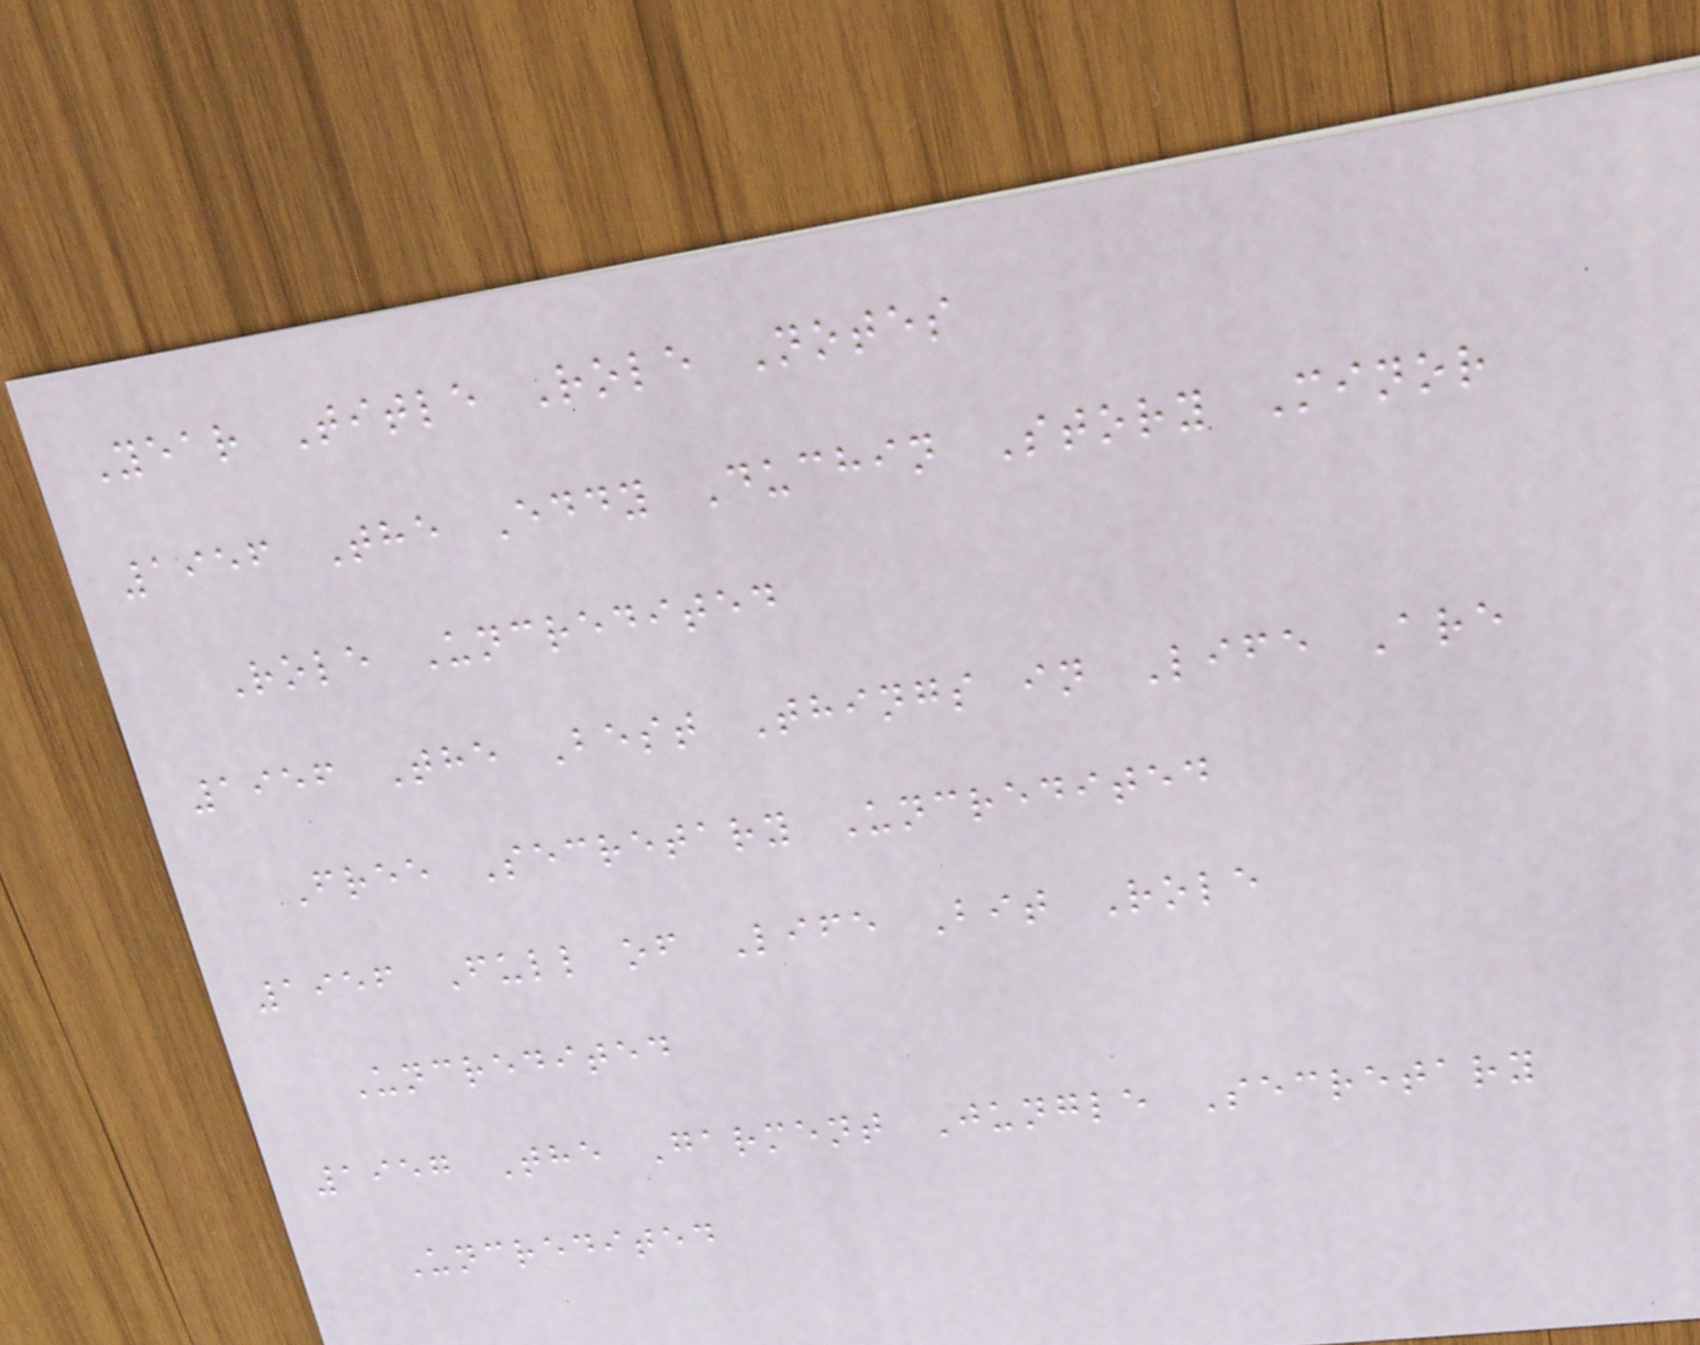Year Title Role Notes
1956 The Eddy Duchin Story Minor
Role Uncredited
1956 The Best Things in Life Are
Free Secretary Uncredited
1956 Full of Life Bit Role
Uncredited
1957 The Garment Jungle Secretary
Uncredited
